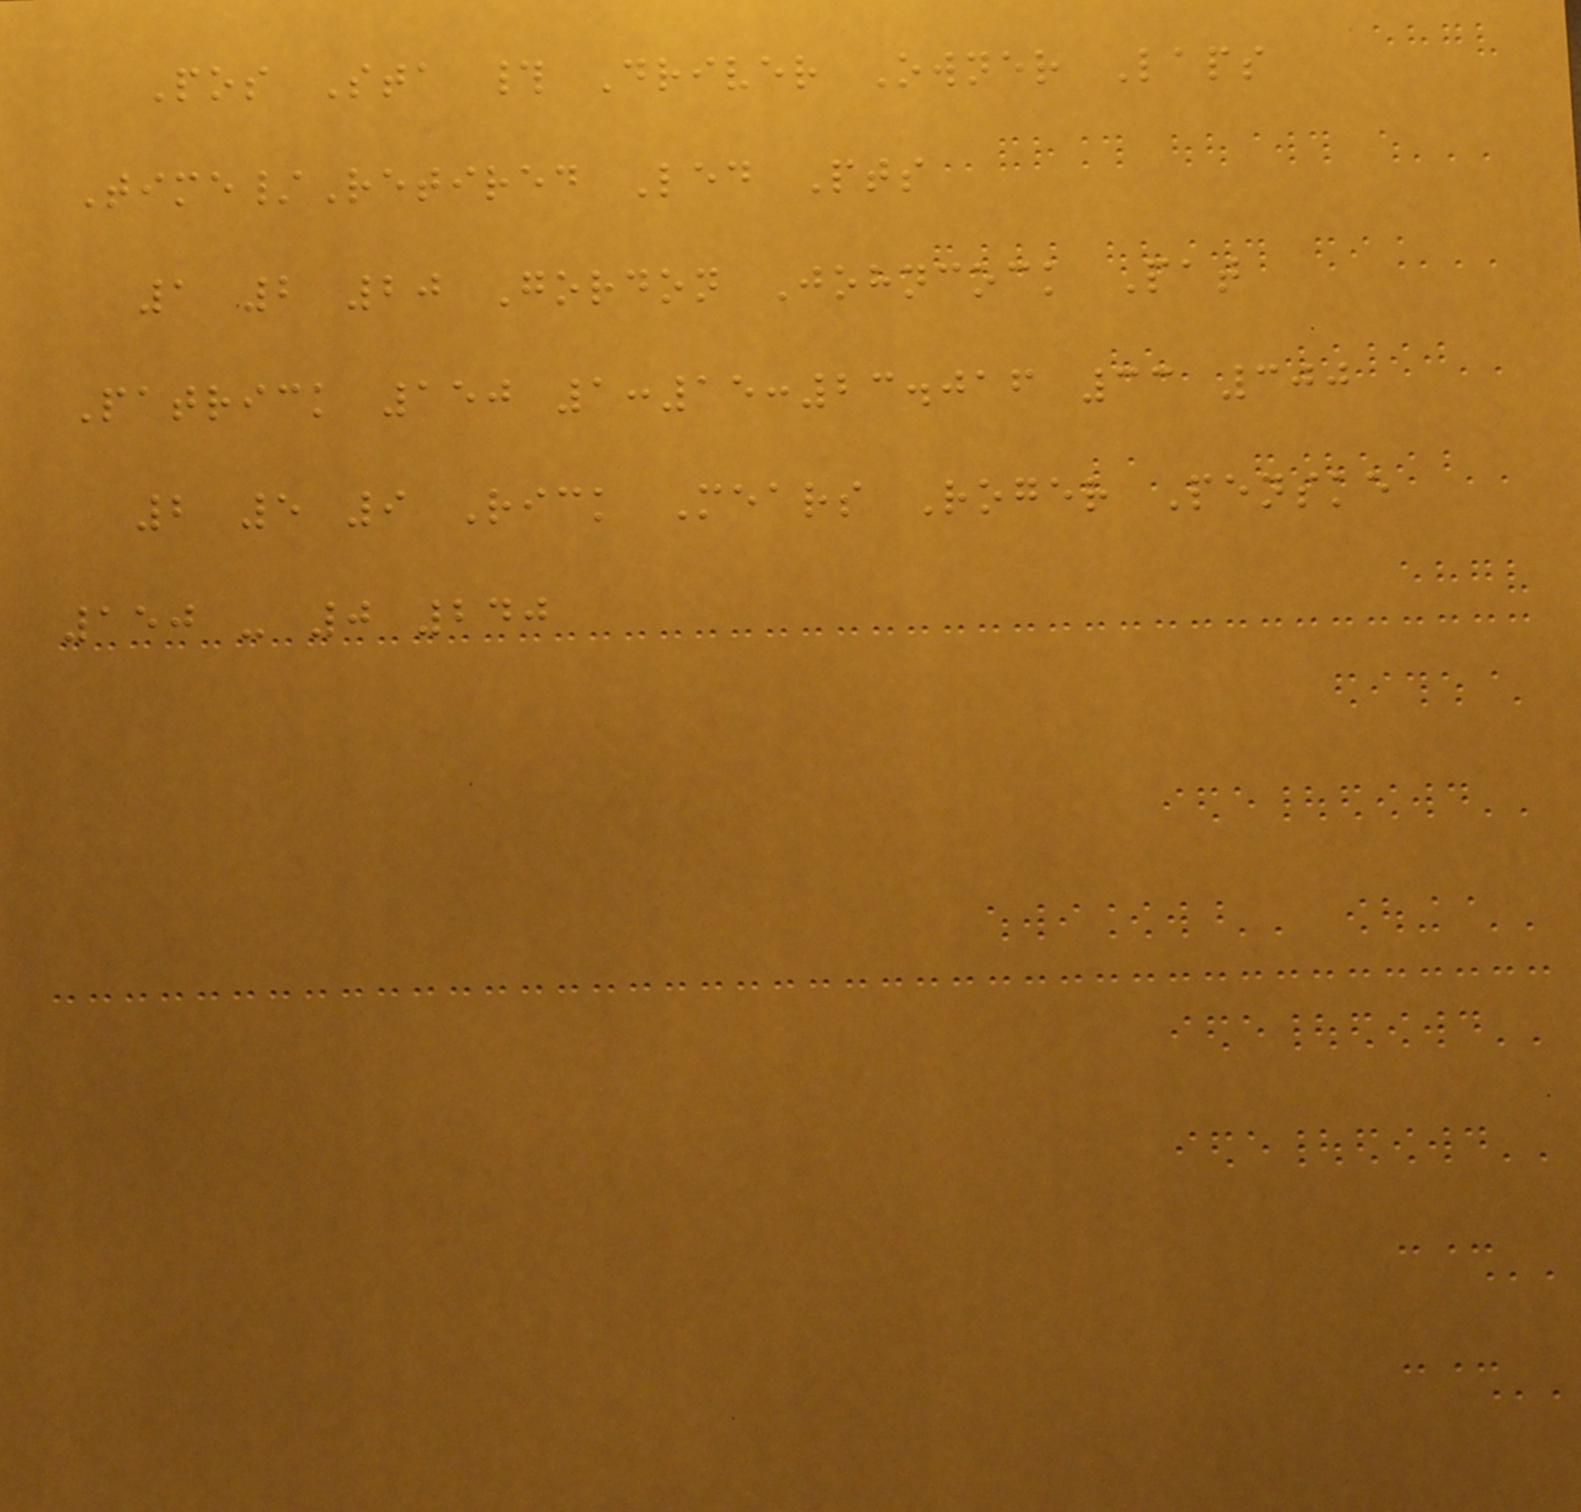Pos Sta # Driver Owner Laps
Time/Retired Led Pts
1 2 20 Gordon Johncock Pat
Patrick 150 1:15:23.016 33 300
2 5 9 Rick Mears Roger Penske
150 - 0 240
